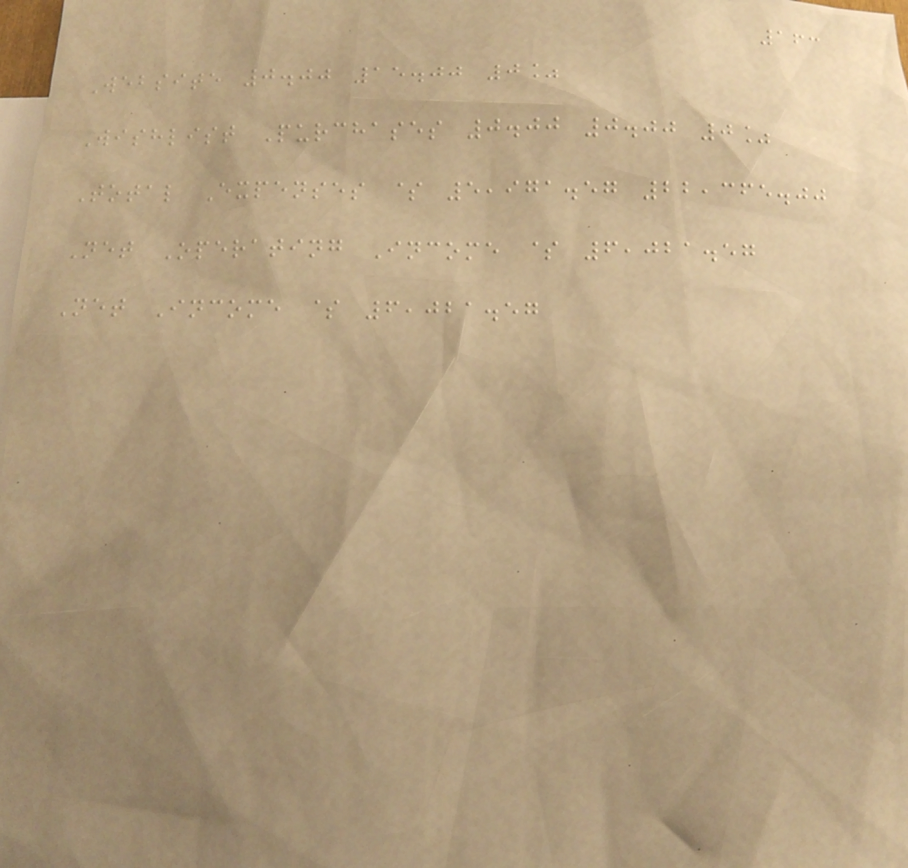163
Website 0.00 15.00 0%
Wishlist Purchases 0.00 0.00 0%
Total Expenses $ 5,971.57 22,365.00
Net Operating Income $ 6,021.57
Net Income $ 6,021.57
